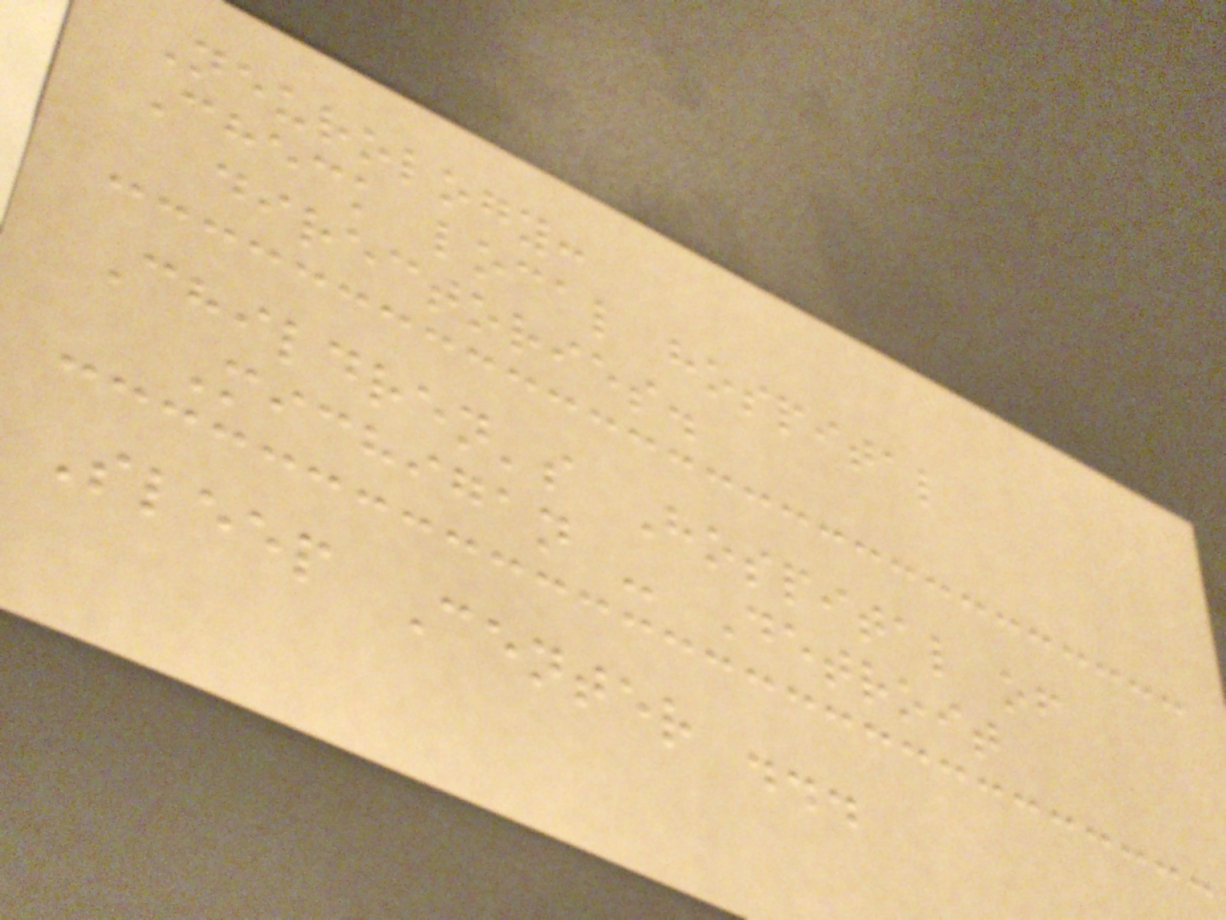Neurology:
Check local hospital
directories.
Children's Hospital of
Michigan - Detroit
Sleep Center ...
